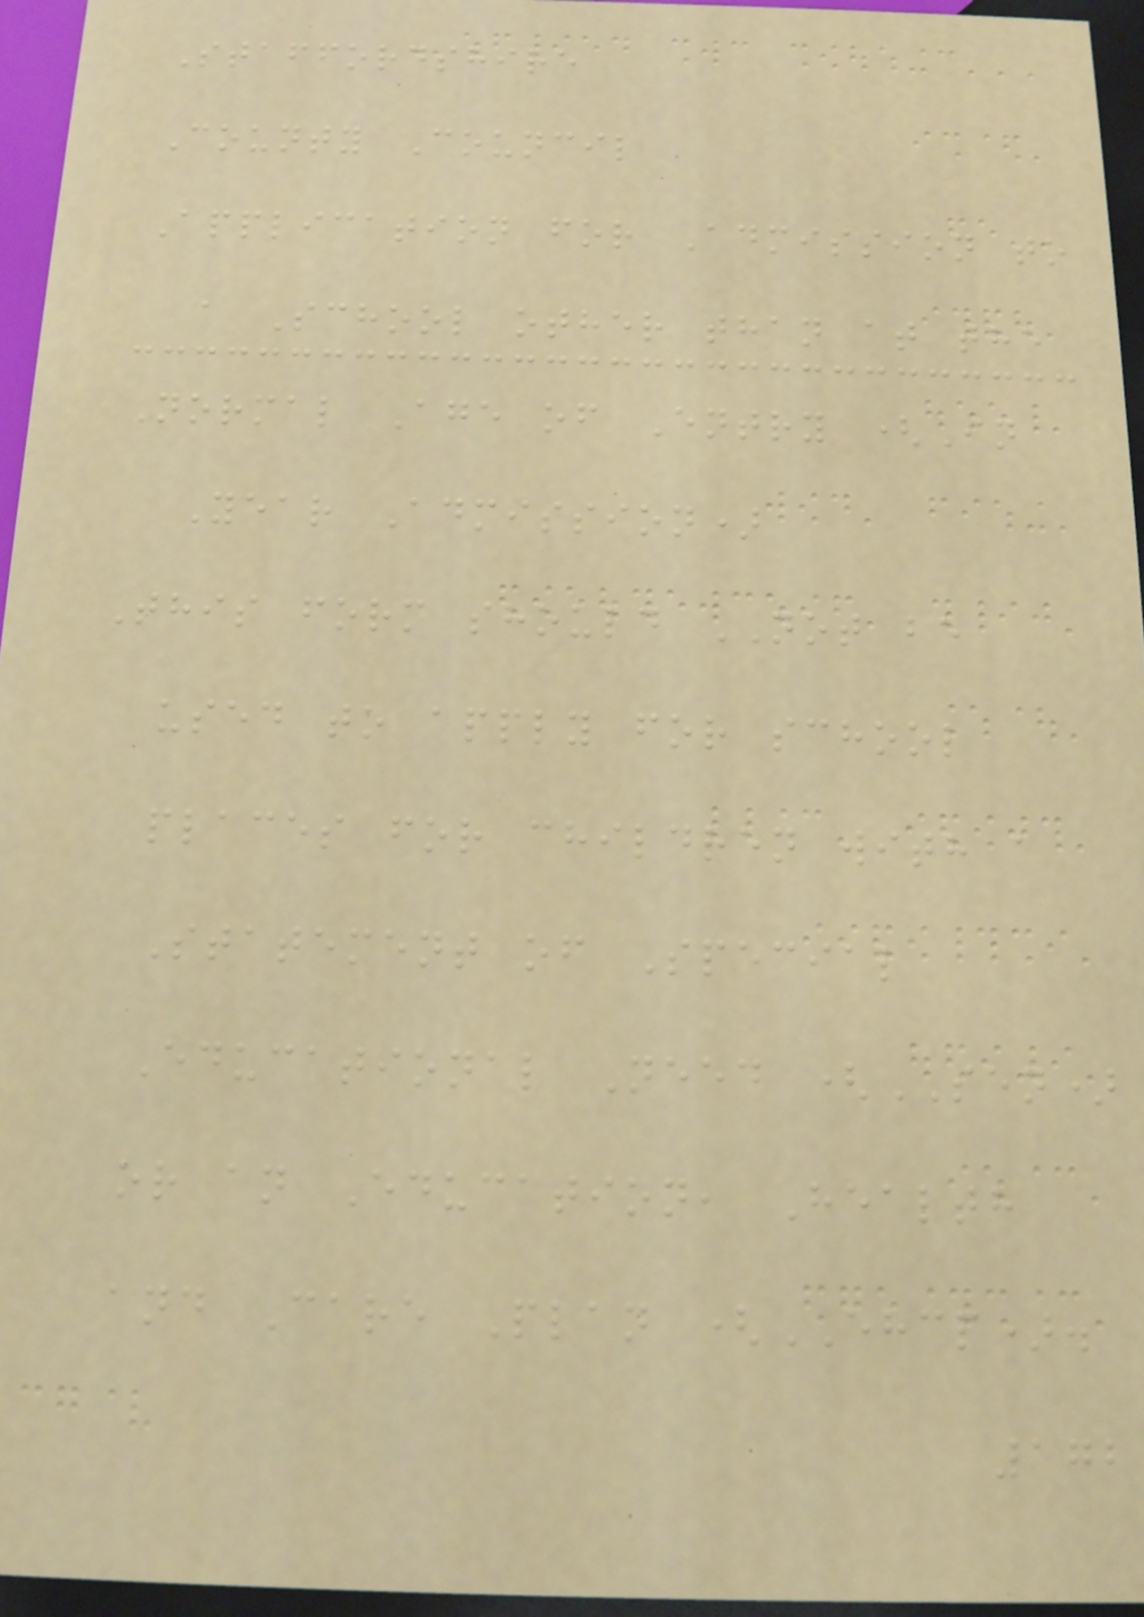Staffordshire
County Council
Application for Admission to
a School other than at the
Normal Age of Entry (In
Year Admission)
This form should NOT be
used to apply for school
places for children with a
Statement of Special
Educational Need (SEN)
or an Education, Health
and Care Plan (EHCP).
172
